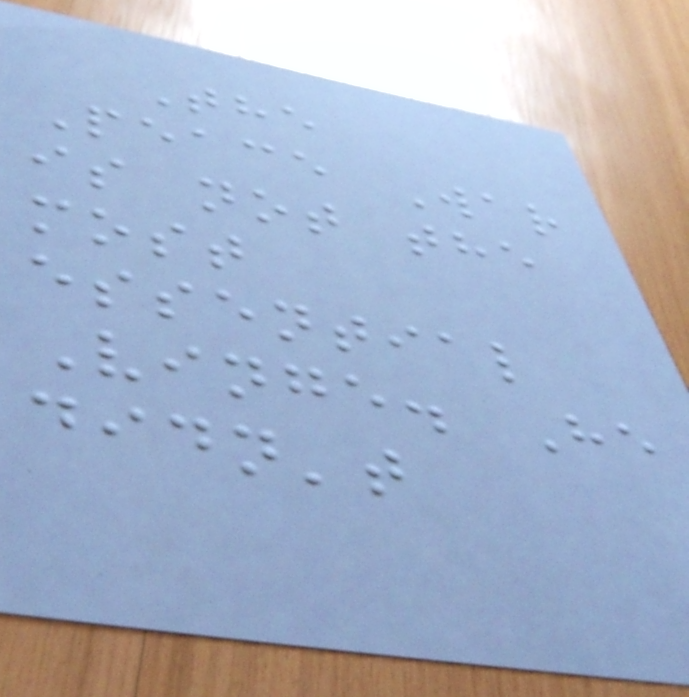The
Peace War
is not the
most
essential
Vinge. He
didn't
